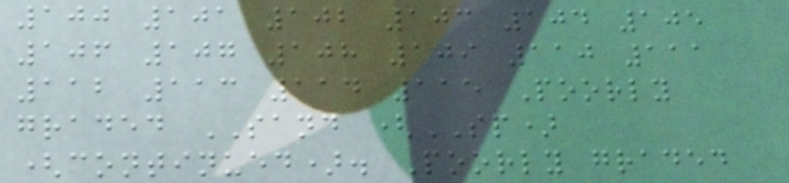100 101 102 103 104 105
106 107 108 109 110 111
112 113 114 115 Poorly
graded SAND (SP)
(continued). Poorly graded
